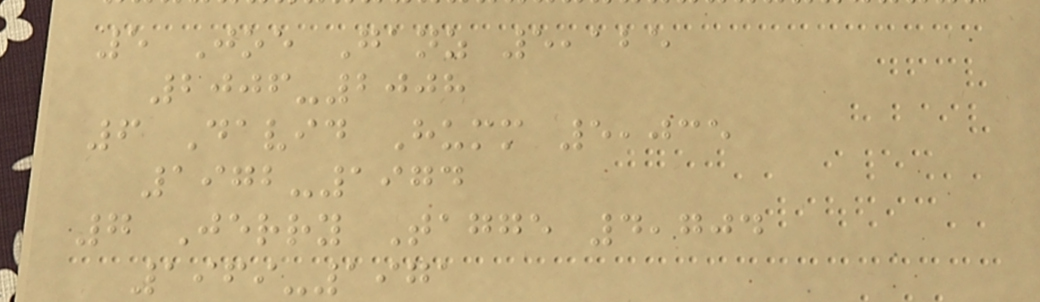5 Joe Ganz 5,125
2006-2008
6 David Humm 5,035
1972-1974
7 Jerry Tagge 4,704
1969-1971
